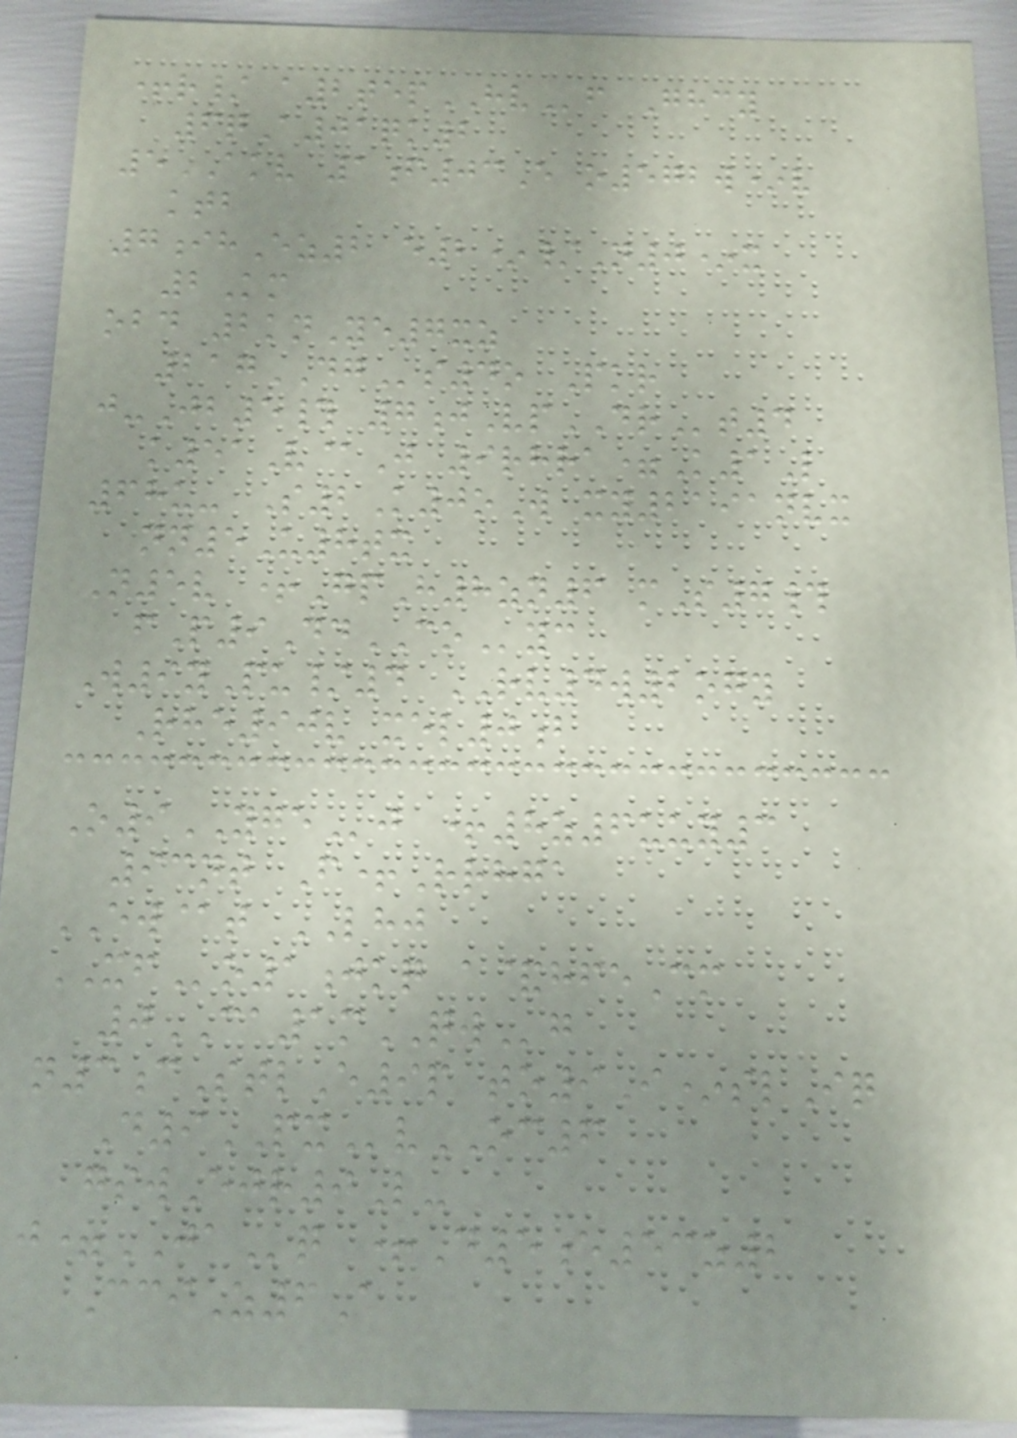+r/ a2tepHVf Ghcy
6qA01qk2
5AKV 1f03E o572w*v
ktb
7ihEz2 e2*/N0*x
2Km
obd 2knYe7xz
217DGs4o Pkr
j-Jb5# 7jVpDRt4
k51V@J 9rhra=K1L
68u- S2K0oW xy2191nvx
nn5U8tx
N5v +GpH8zn6 mS7#
fP9DdCOyc
W9yPu/4 RV4w2ogy
Rhe90v xel0b
O9YGEj +8z6uuy3
93nt F+Rrhga
EW@t LHJ
XFo1jkq a&hfeCm
0CA1mQWg
n3cStlE9p to9I*slIq
D9PXvOC6
gswEjr0L-
j=JAq +D5e53z2
CciZ6A
